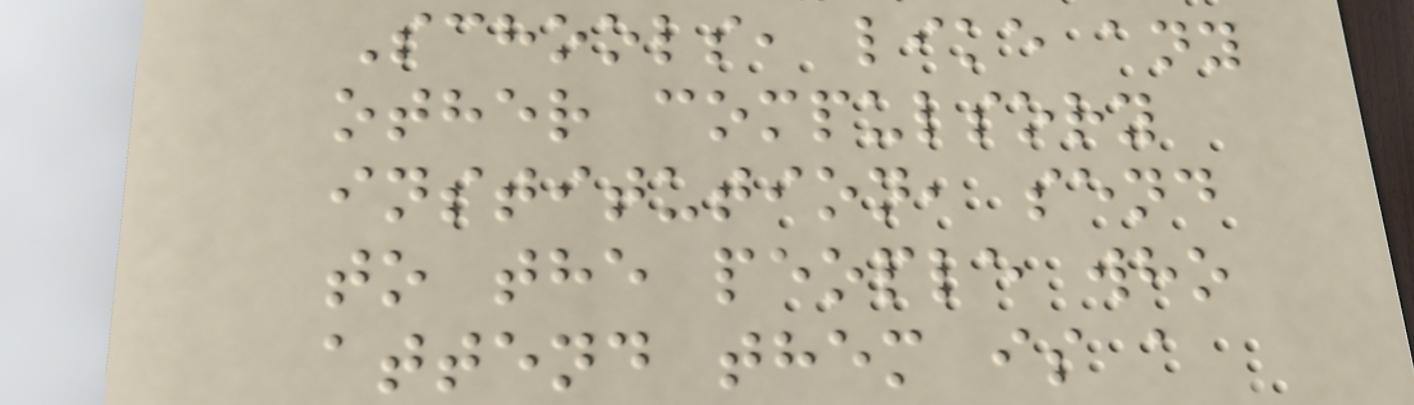Schools, like any
other compulsory
institution, send
to the people who
attend them is a
